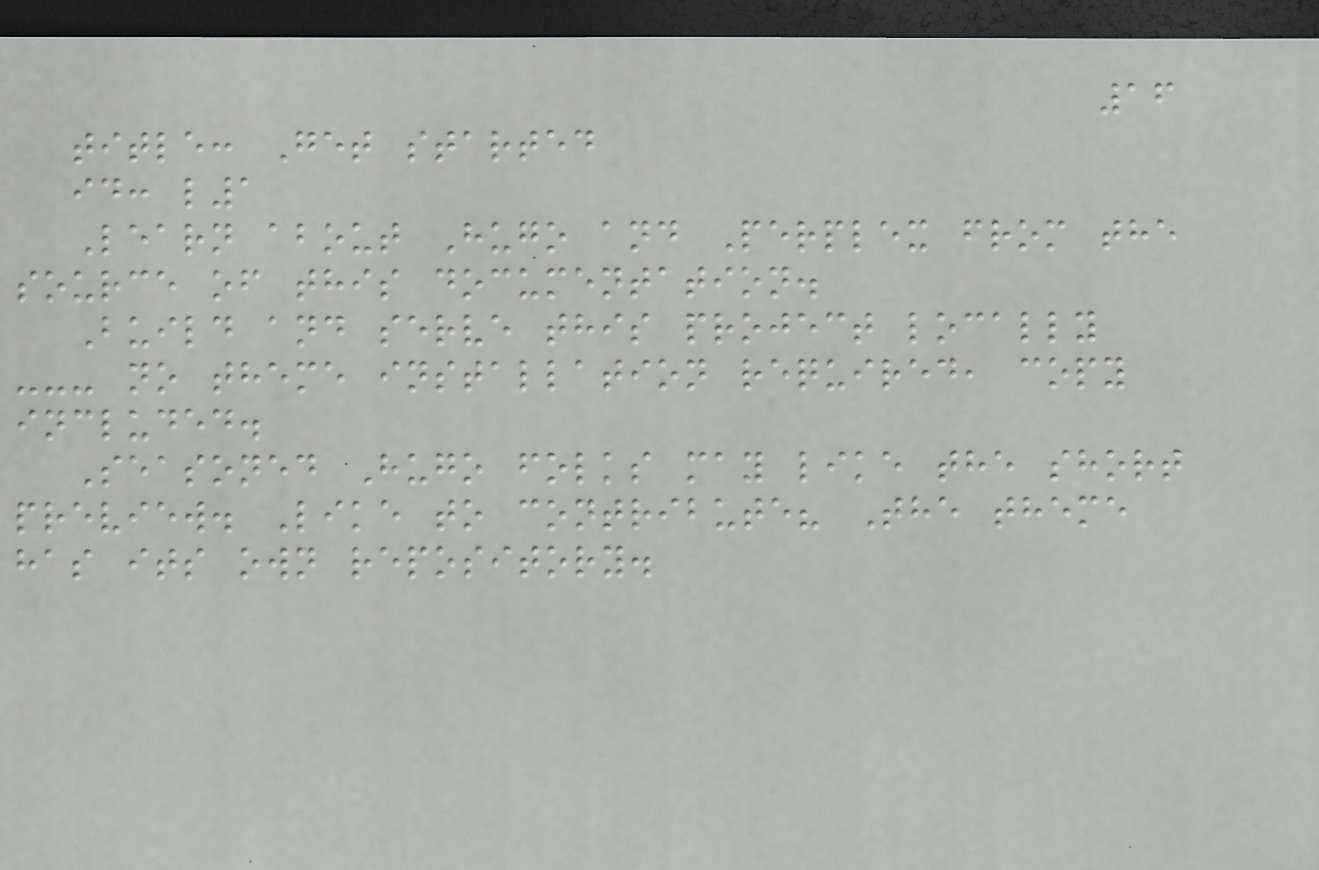16
title: Get started
id: l1
Learn about Hugo and Perplex from the
source of this documentation.
Build and serve this project locally
--- no theme installation required, copy
included.
Seasoned Hugo folks may like the short
preview. Like to contribute? The theme
has its own repository.
